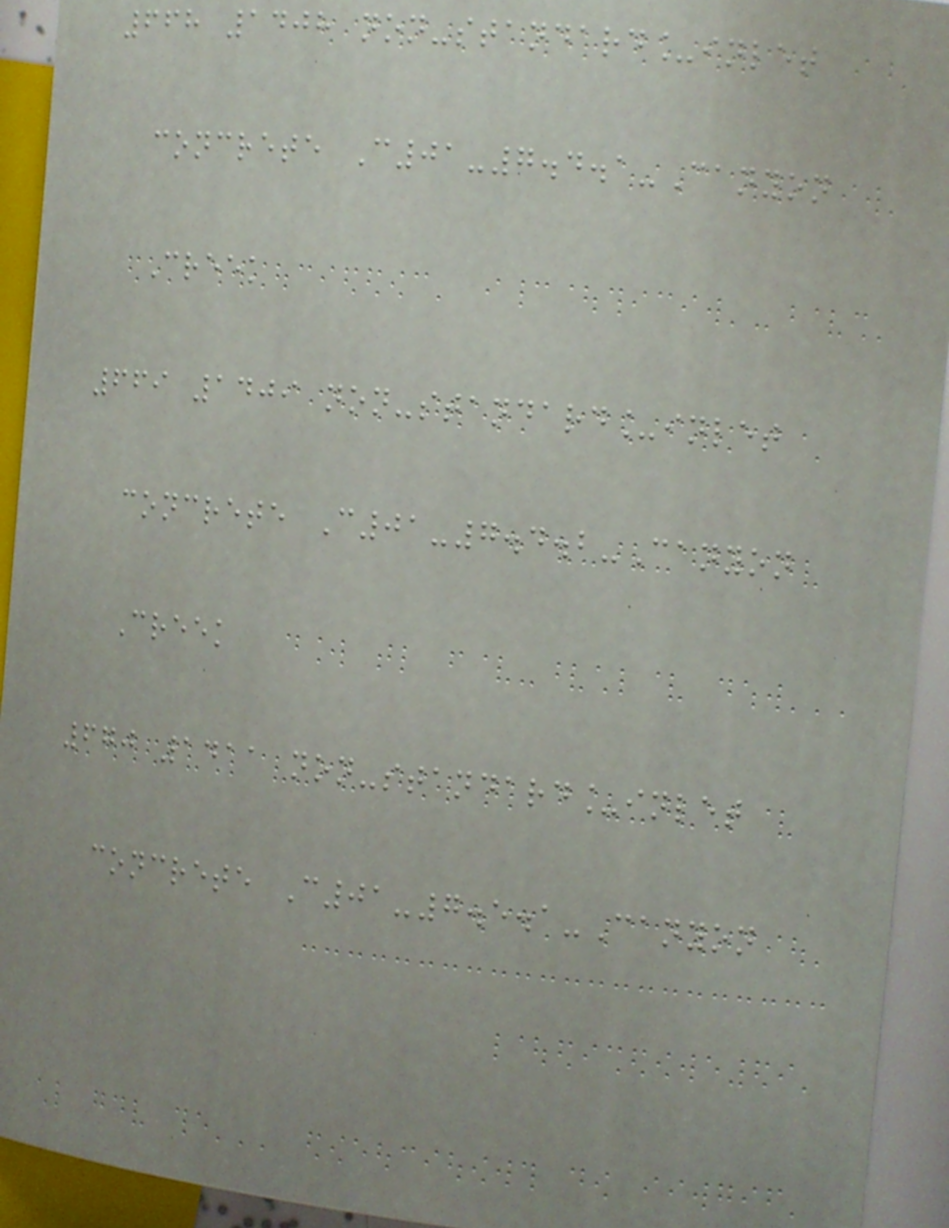668 1408 non-standard_inlet
concrete C01-7.4.1-Canyon
Creek
669 1409 non-standard_inlet
concrete C01-7.4.2-Canyon
Creek
670 1411 non-standard_inlet
concrete C01-7.5.1-Canyon
